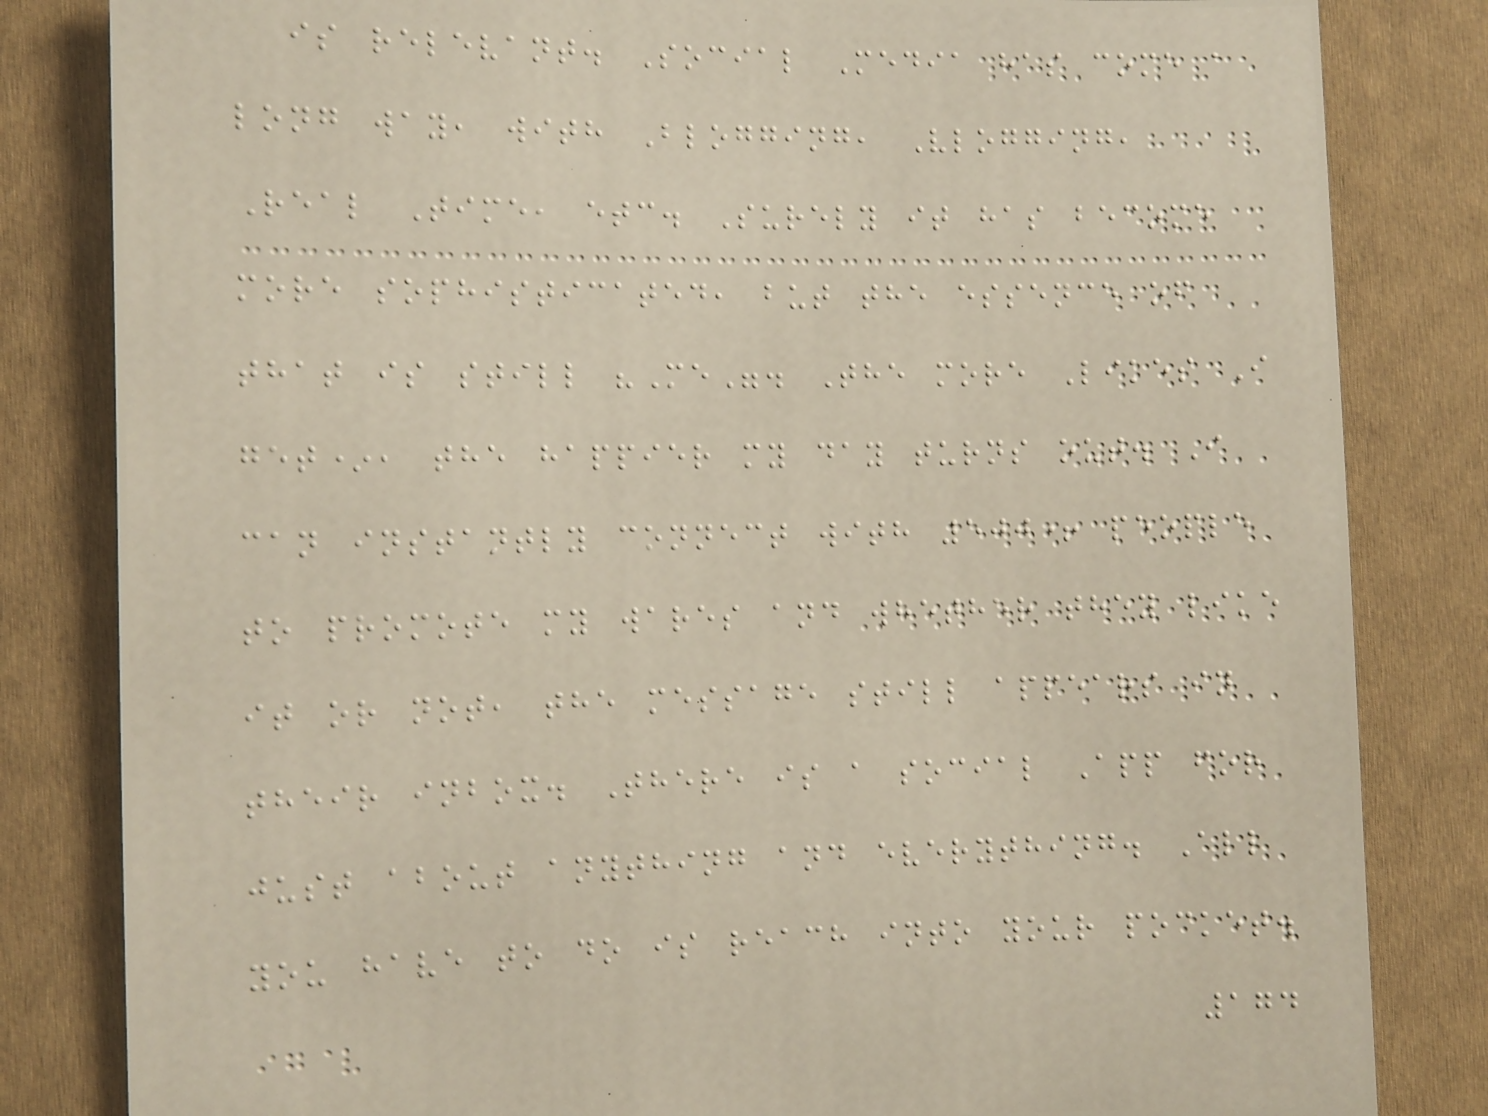is relevant. Social Media has come a
long way, with Blogging, Vlogging,
Real Time, etc. Surely it has become
more sophisticated, but the essence of
that is still "Me". The more Likes I
get*, the happier my day turns out. I
can instantly connect with 500+ people
to promote my wares and whether they like
it or not, the message still appears in
their inbox. There is a social App for
just about anything and everything. All
you have to do is reach into your pocket.
174
